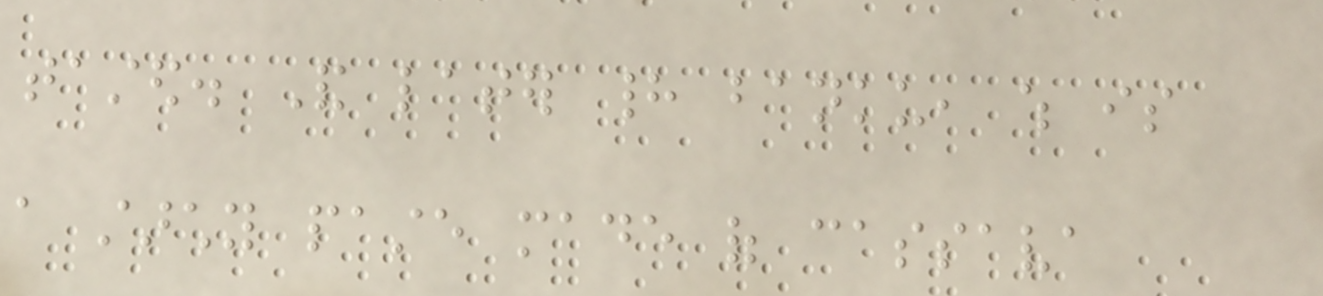tasted. And later had banku, which is
a starchy paste made of cassava
